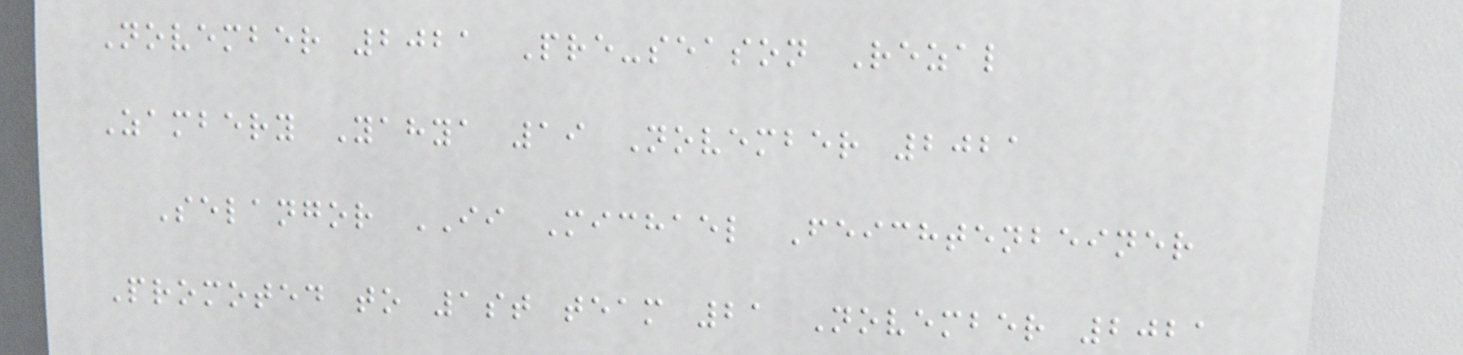November 2021 Pre-season Rezal
Zambery Yahya 19 November 2021
Selangor II Michael Feichtenbeiner
Promoted to 1st team 21 November 2021
